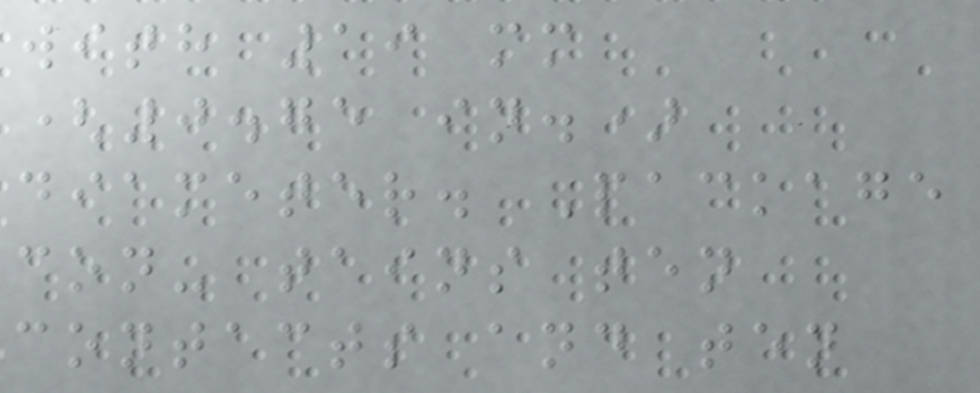with 19 mm
(0.75 in.)
diameter. Package
con- tains ten
contacts and ten
